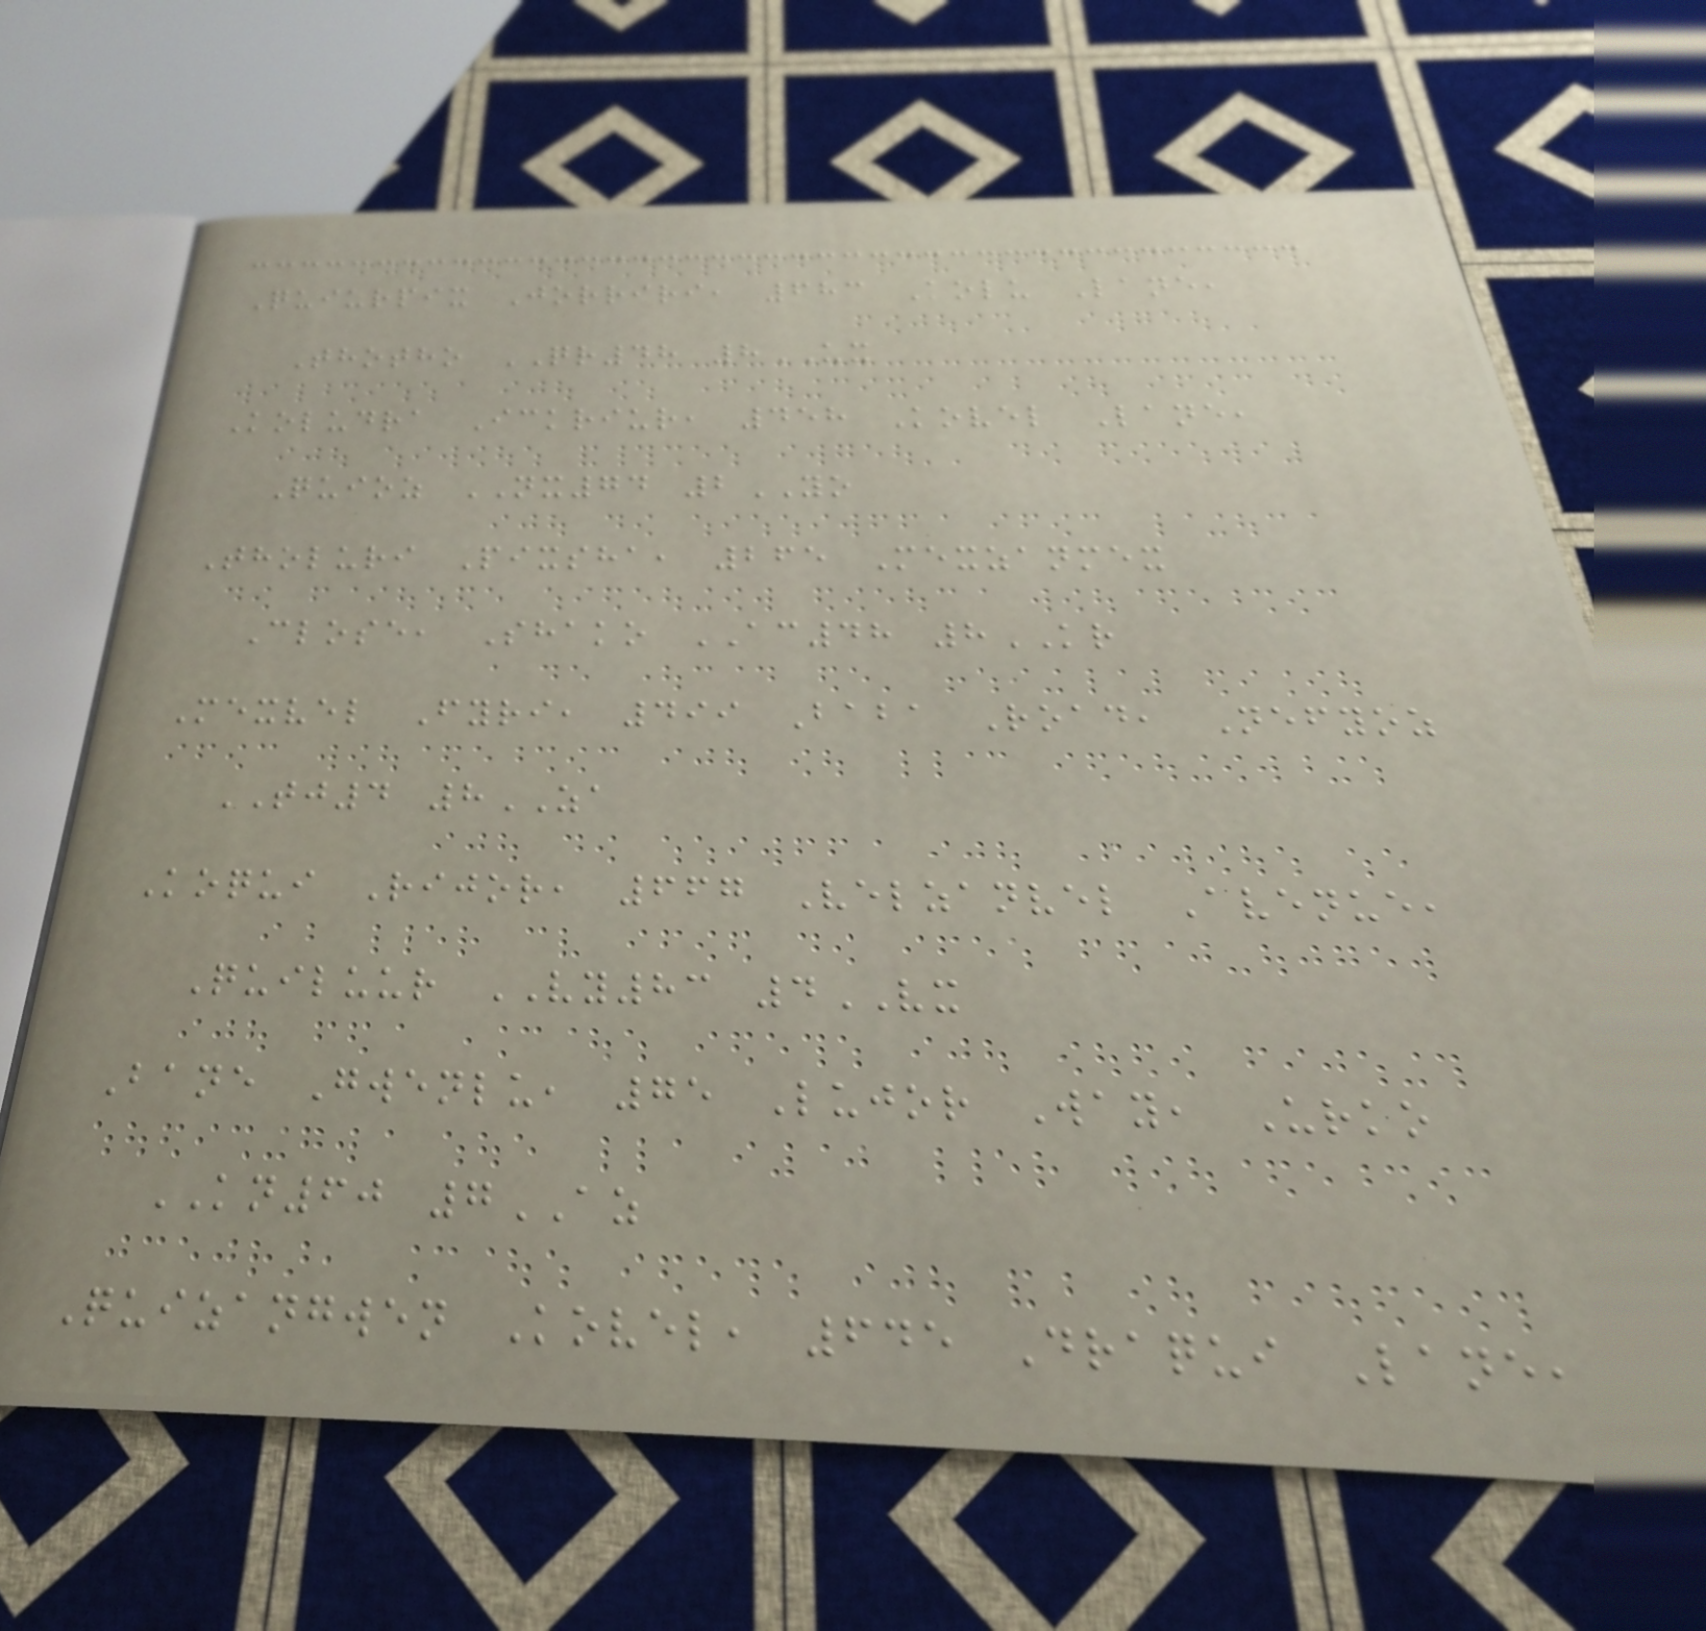Quiurpix Jorriri, 683 Kolu Lane,
Thotho QR48 8UX
Koludra Ickriur, 458 Kovel Lane,
Quioz NX74 2YO
Tholuri Pixsha, 265 Mexzanmex
Close, Shako AC48 8KR
Mexvel Fyri, 499 Baba Road, Nefyoz
TJ4 8ZA
Koqui Rijor, 667 Velzanvel Avenue,
Quiluur VY83 4VX
Bane Gwenlu, 75 Lujor Way, Urko
KN60 7AZ
Quizangwen Kovel, 645 Draqui Lane,
